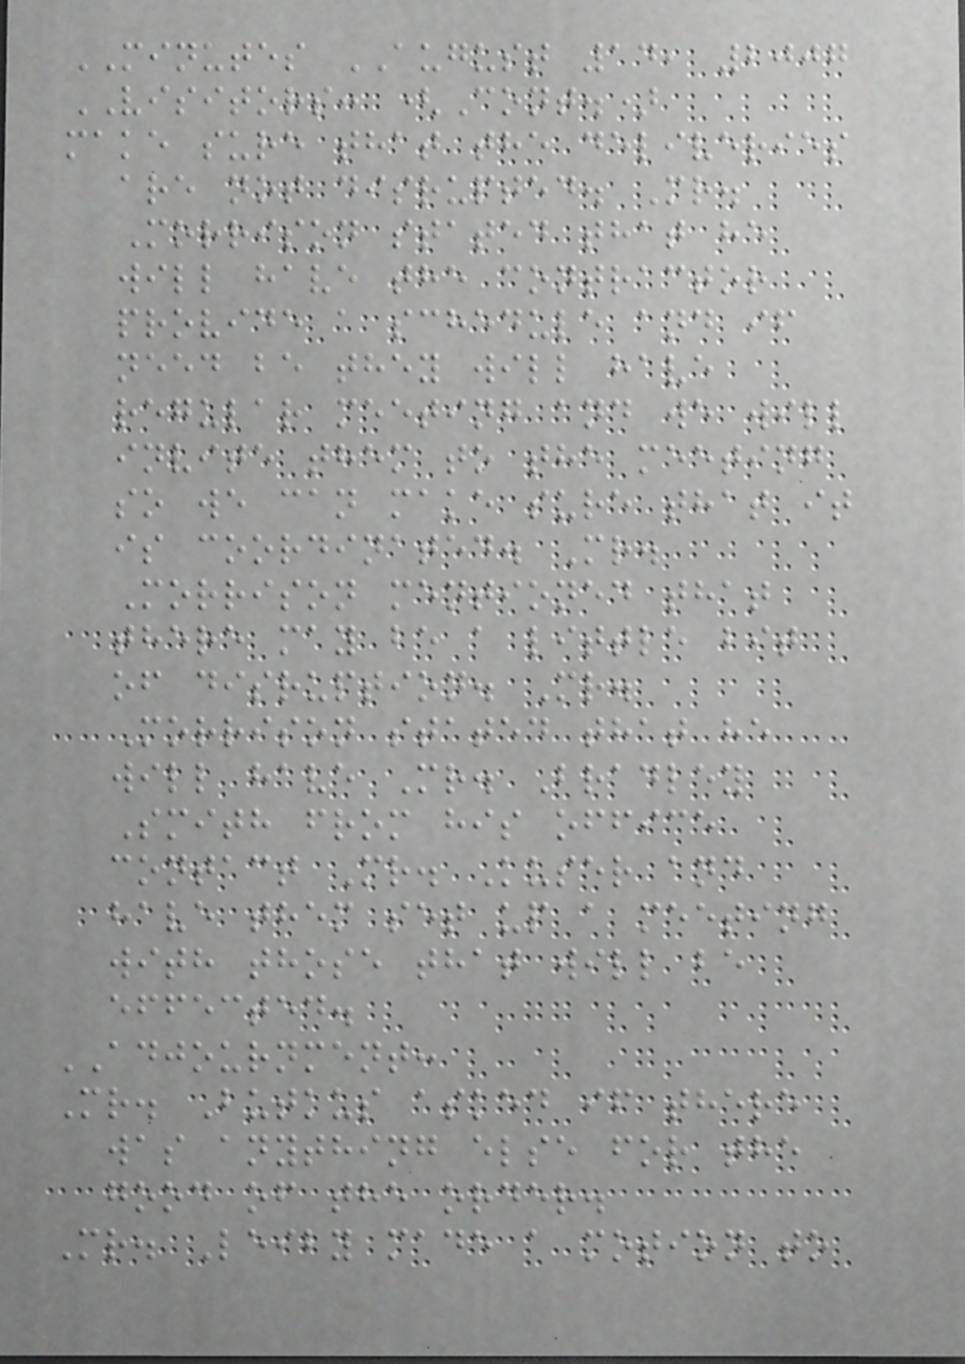MINUTES AUGUST 14, 2007
VISITORS: (Cont.)
make sure that the deliveries
are not disrupted. Mr.
Morrison stated that he
will have the contractor
provide a schedule and if
need be they will have
regular meeting and we will
invite them to the meeting
so we can make sure that it
is coordinated. Mr.
Morrison mentioned that
there may be a little bit
of disruption. Mr.
Morrison stated that he
will have Mr. Bradley
Smith from his office
contact Mr. Kuser and
have them set up a meeting
with those that will be
effected.
ADJOURNMENT:
Mr. Butkus asked if there
was anything else for the
good of the order.
Mr. Leiby made a motion to
